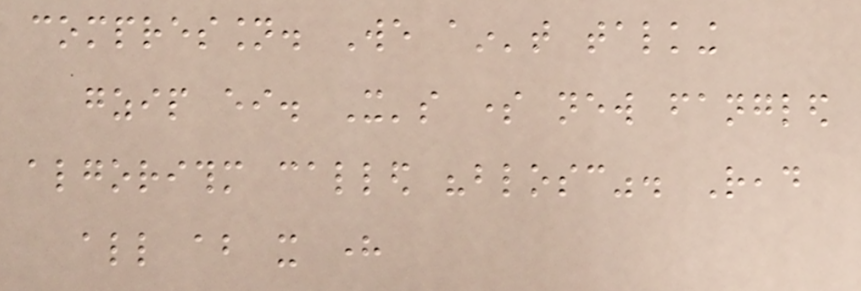compression. We ain't talking
gzip either. It's some new fangled
algorithm called "blosc". Read
all about it here
